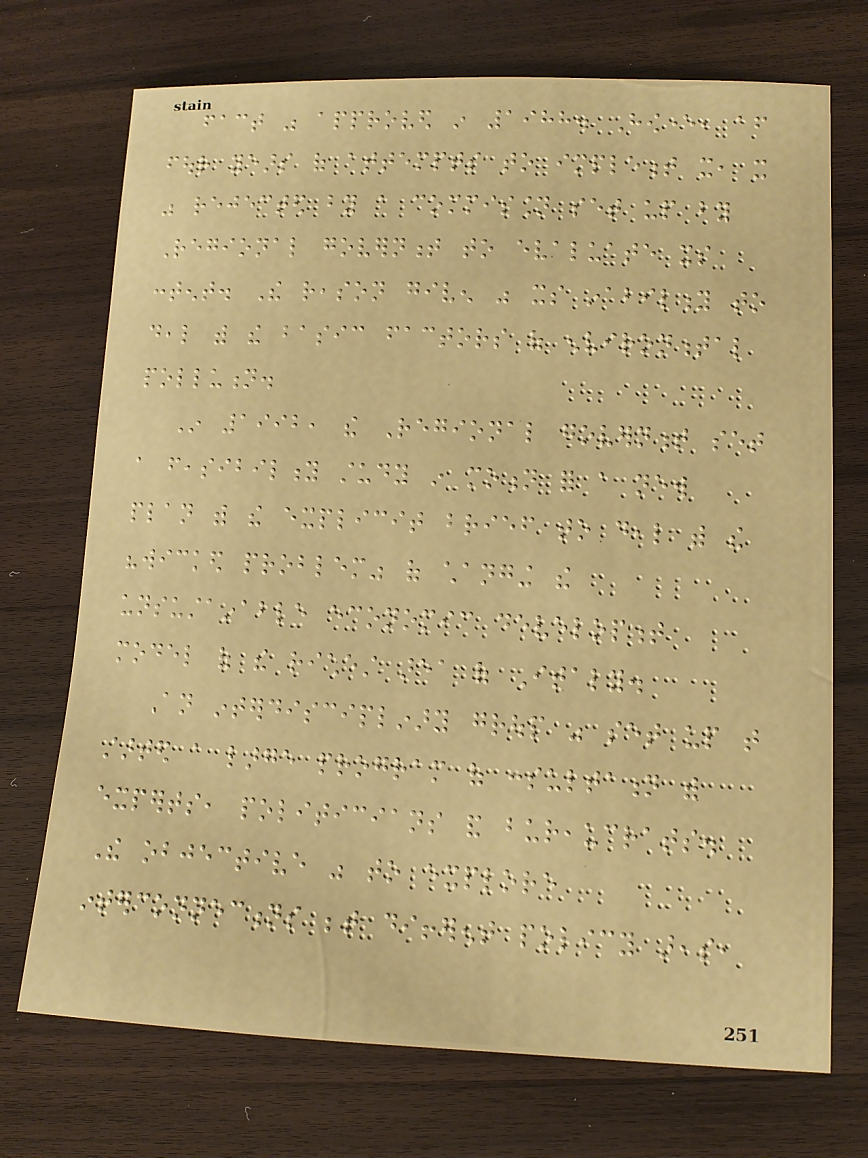fact was approved in 1988. However, after
four years of attempts to implement it, it
was rejected by a commission set up by
Regional government to evaluate its
content. The reason given was its inability to
deal with the basic factors of environmental
pollution.
In 1992, the Regional government set
a feasibility study in motion for a new
plan with the explicit brief to deal with the
"wicked problem" of changing the
unsustainable economic development
model of the richest area of Italy.
An interdisciplinary group was set up that
started a large program of consultation with
experts, politicians and bureaucrats.
The objective was to explore
interconnections between different policy areas,
